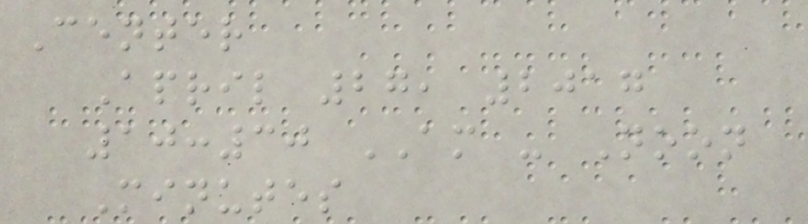Center
April 27, 2017
10:30 AM - Noon
Minutes
